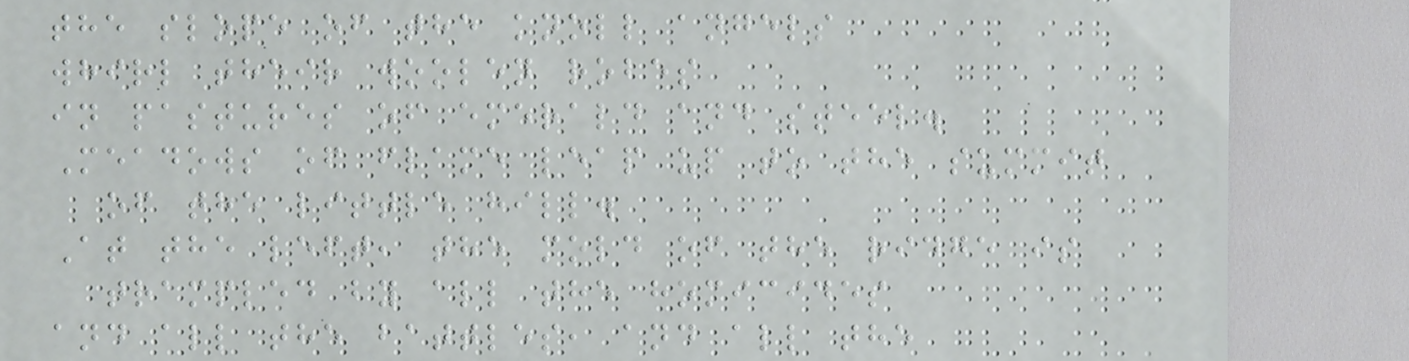the slope of the knoll angels
whirl their woolen robes
in pastures of emerald and steel.
Meadows of flame leap up to the summit
of the little hill.
At the left, the mold of the ridge is
trampled by all the homicides
and all the battles, and all the
